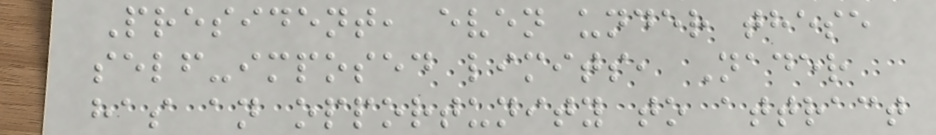President, even under these
self-imposed limits, Nader
has an opportunity to attract
